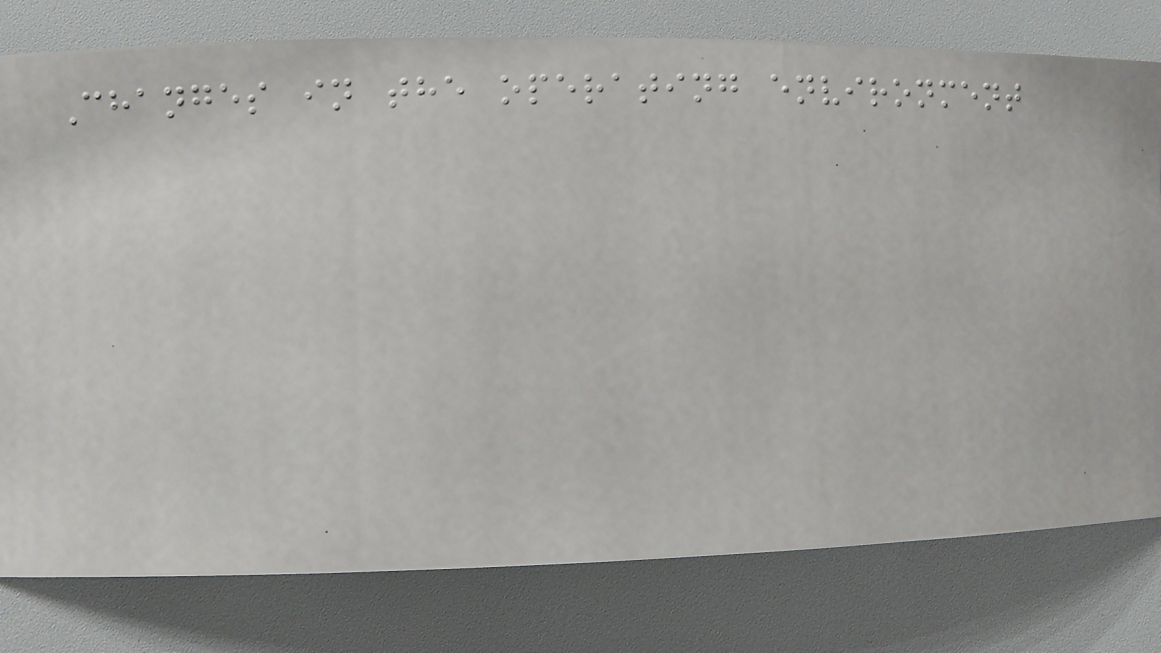Changes in the operating environment
